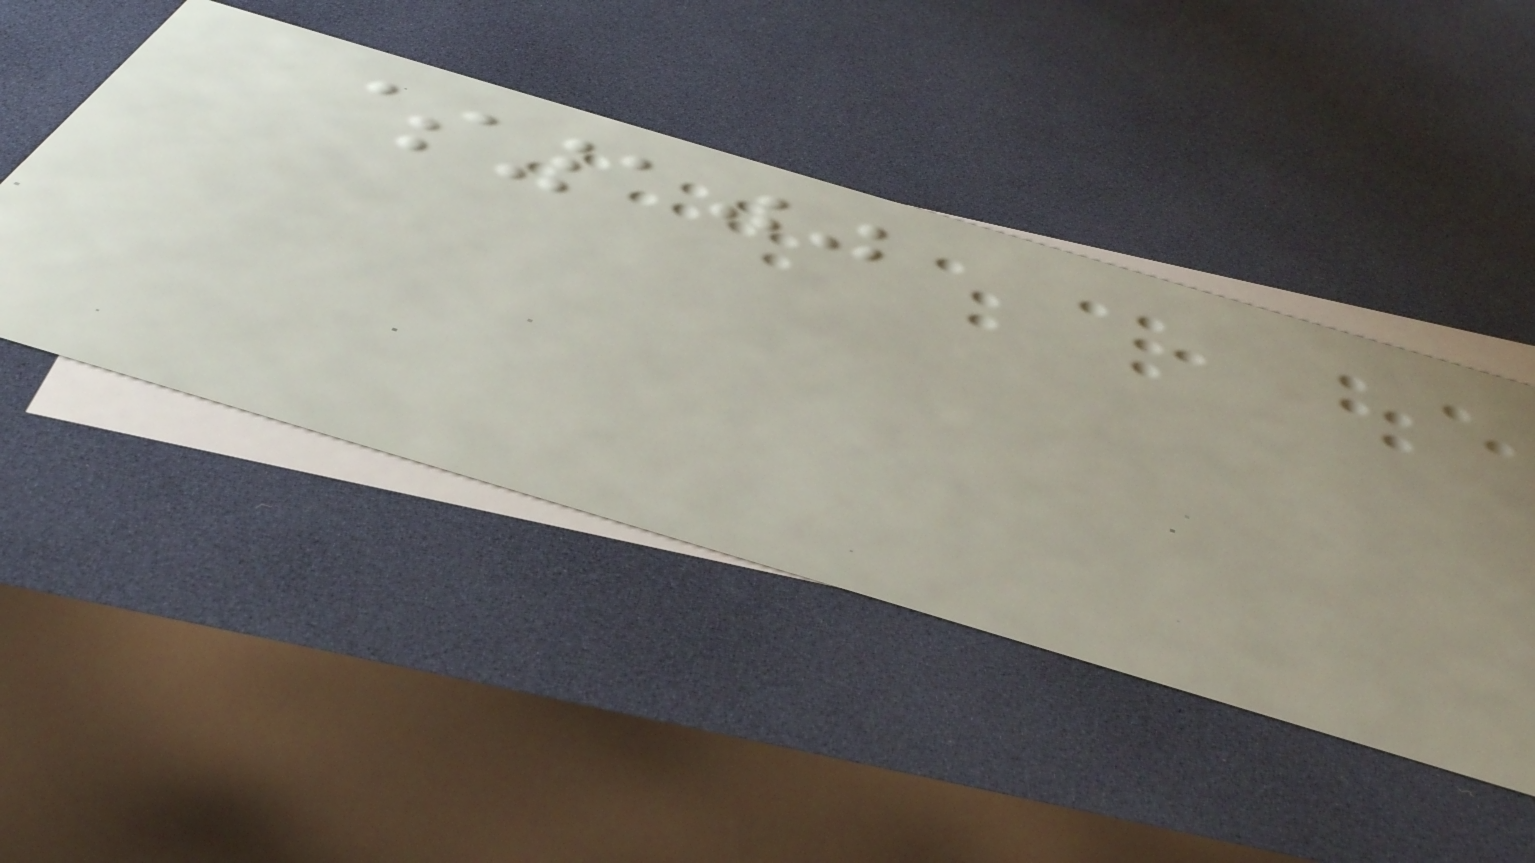$100
